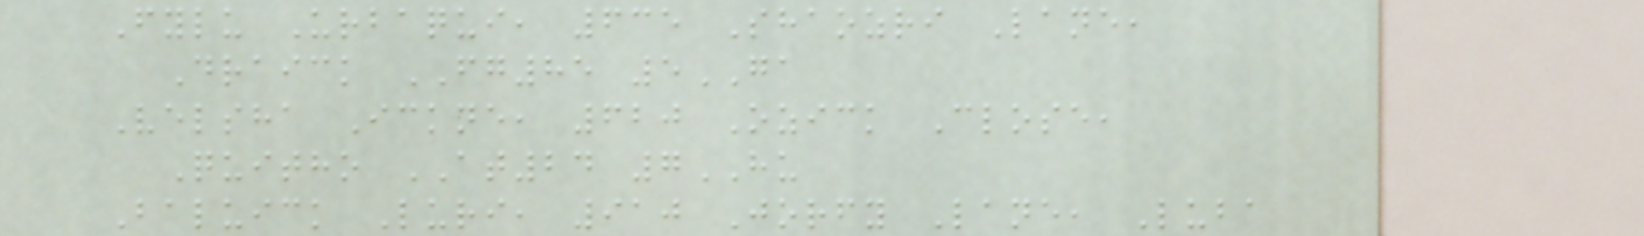Fylu Urbaqui, 635 Shaozri Lane,
Draick FG85 5GA
Velsha Ickne, 620 Ozick Close,
Quitho AT24 7HU
Baluick Luri, 910 Jorfy Lane, Luba
